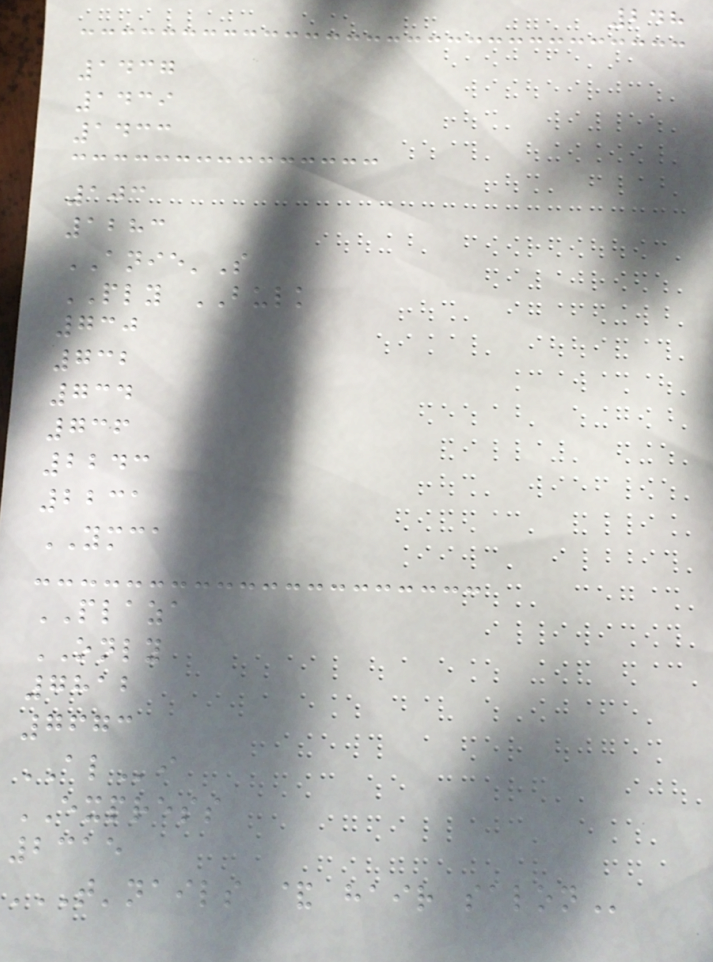248
1437
1439
1433
103
1283
ANIE'S
PLY BULK
730
732
734
736
2243
2231
YMCA
PLAZA
ONLY
7812
7673
ALi
EXPRESS
2315
T'NAILS & HAIR SALON
